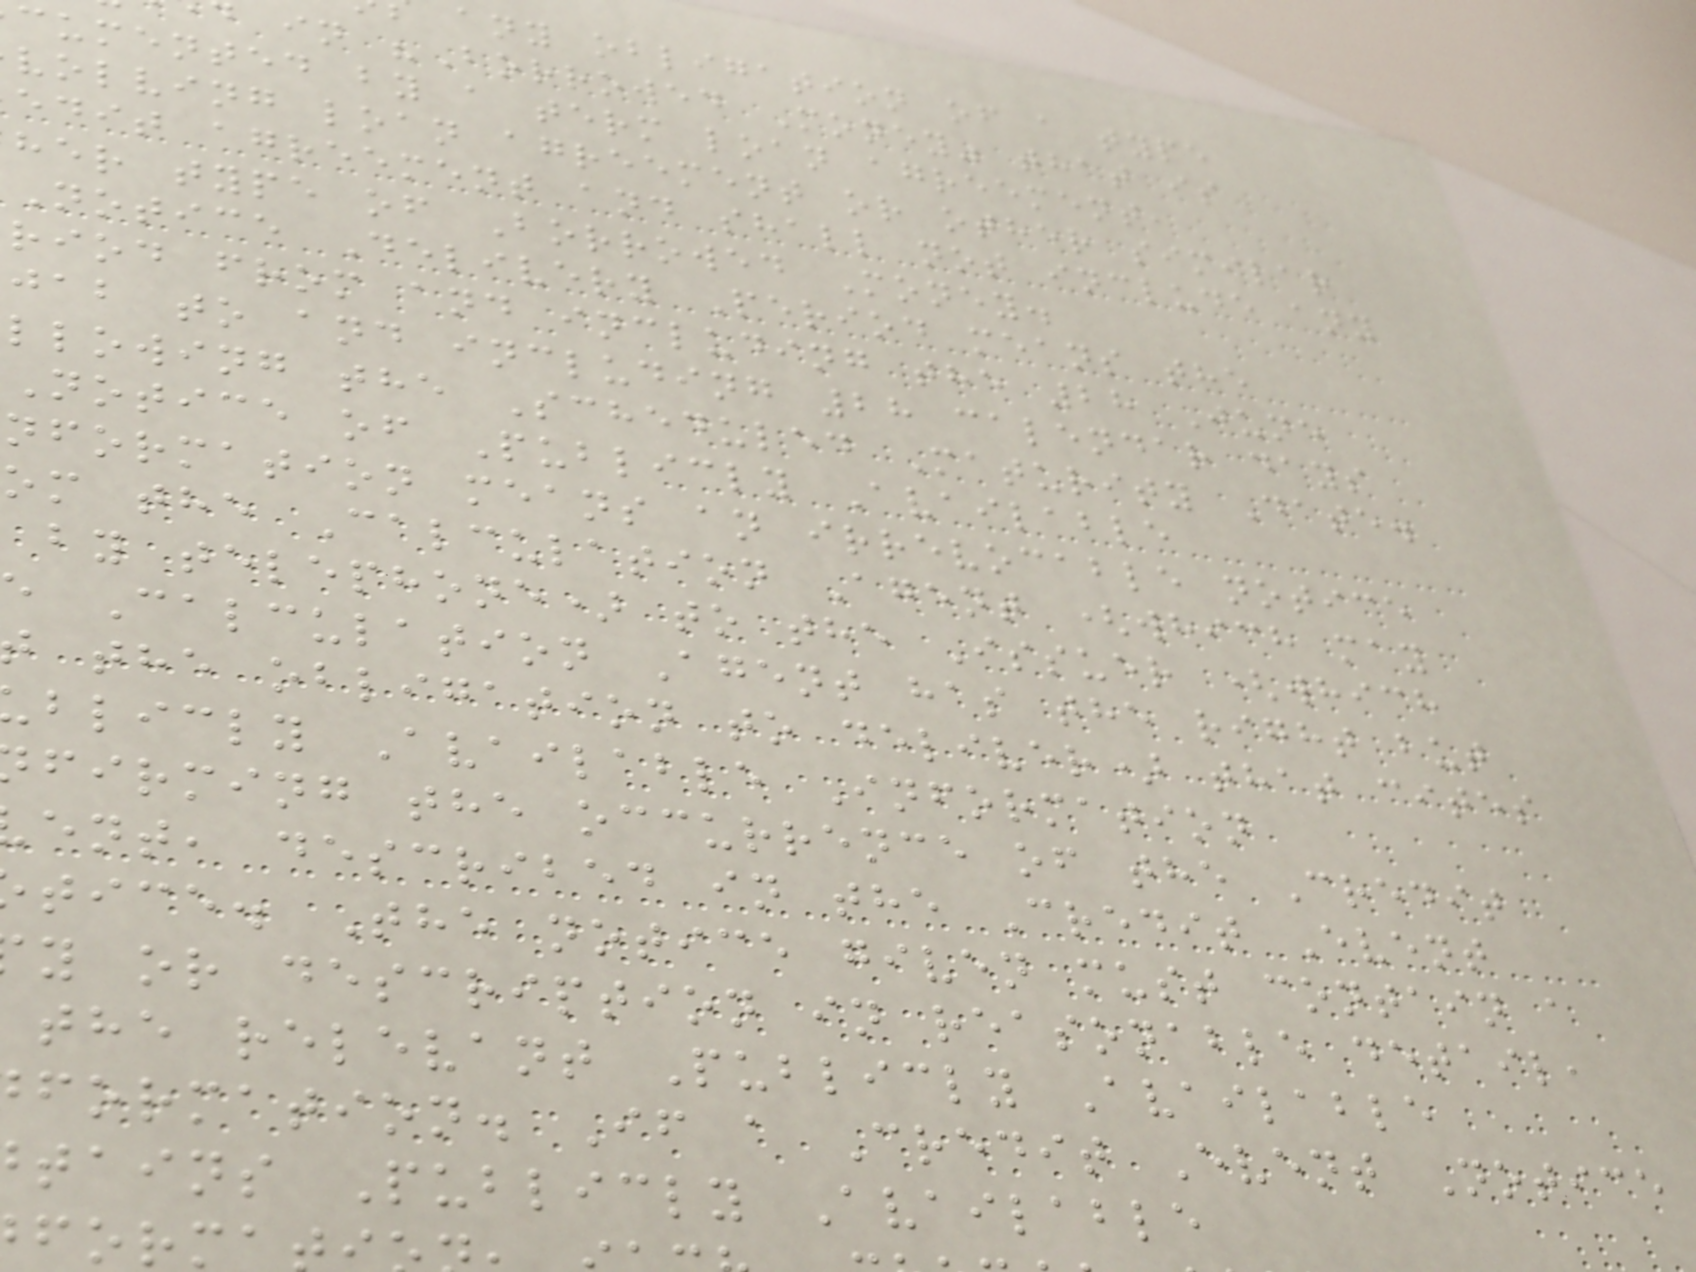any obligation of a type
in "Borrowed Money" that is
cumented by a term loan agreement,
volving loan agreement or other similar
edit agreement and shall not include any
her type of Borrowed Money.
Notice Delivery Period means the
riod from and including the 28 June
jab to and including 28 calendar days
llowing the Scheduled Maturity Date.
Notice of Publicly Available
nformation means an irrevocable notice
om the Calculation Agent (which may
by telephone) to the Issuer (which
e Calculation Agent has the right but
the obligation to deliver) that cites
blicly Available Information
firming the occurrence of the Credit
ent, described in the Credit Event
tice. The notice given must contain a
y or description in reasonable detail,
the relevant Publicly Available
formation. If a Credit Event Notice
tains Publicly Available
